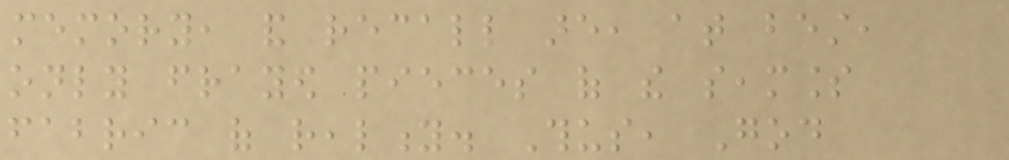memory, and recall are, at best,
only frayed pieces of the seamless
fabric of reality. Thus, God
